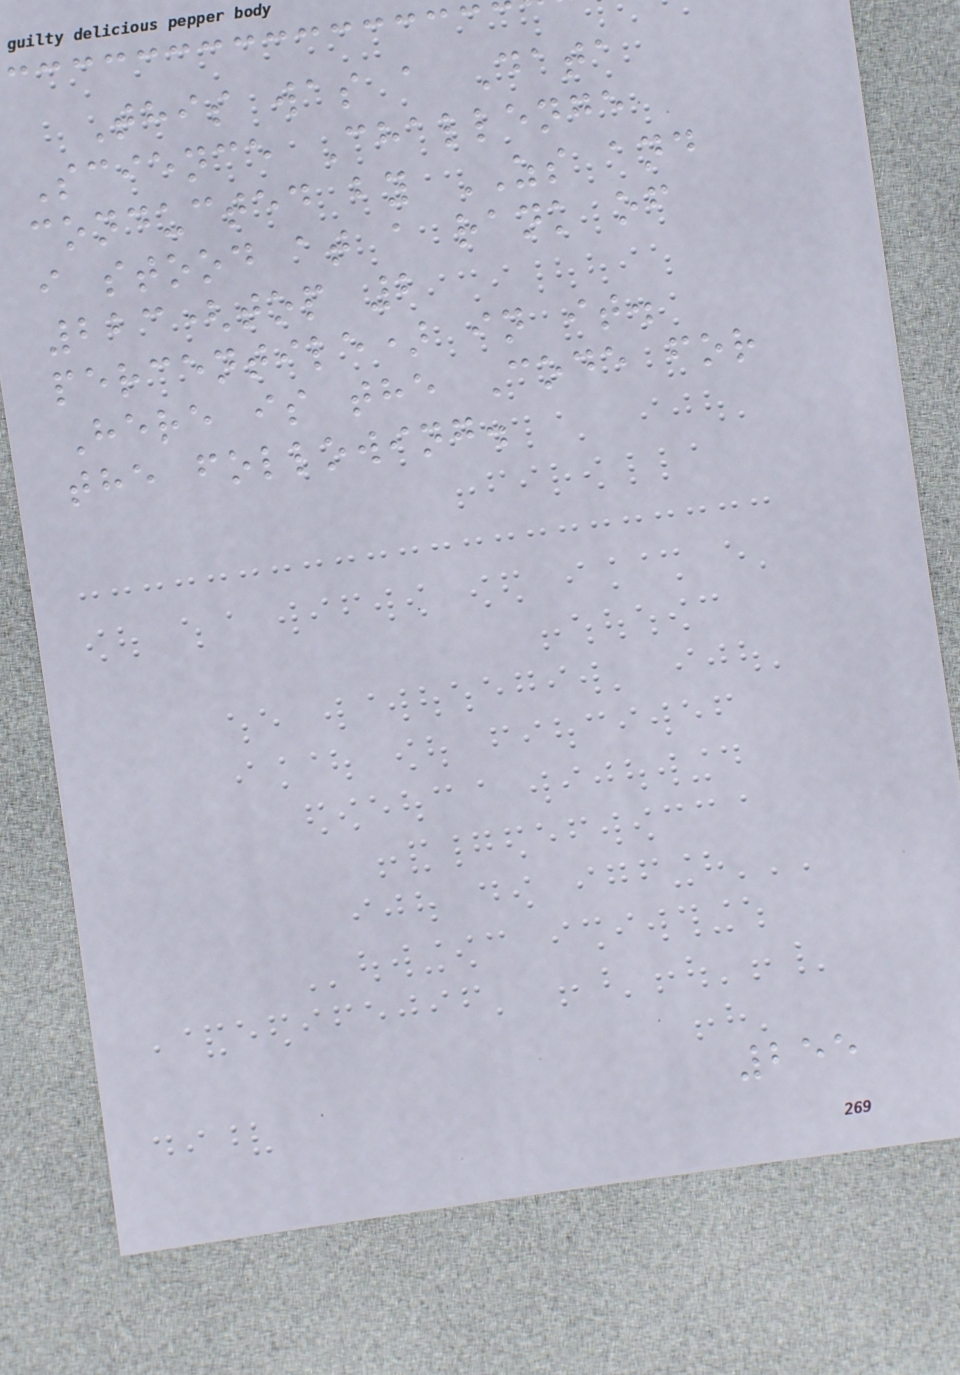This was a Data
Science Challenge
conducted by ZS and
i stood at a rank of
223(top 2
percentile) in it.
Here is the Code for
the following.
255
